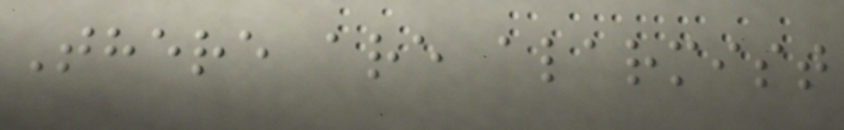There are alarmist
